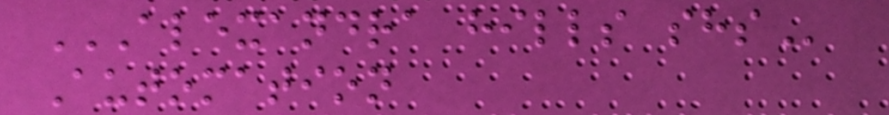ALEXANDRA HILLS SHS
Automation
